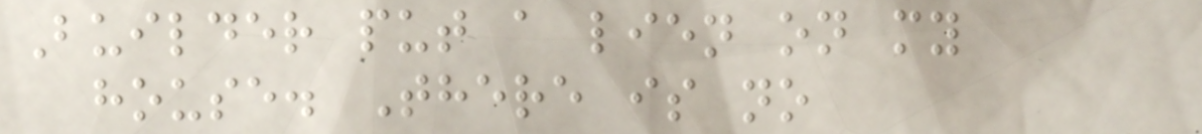Builder put a lien on my
house. There is no
